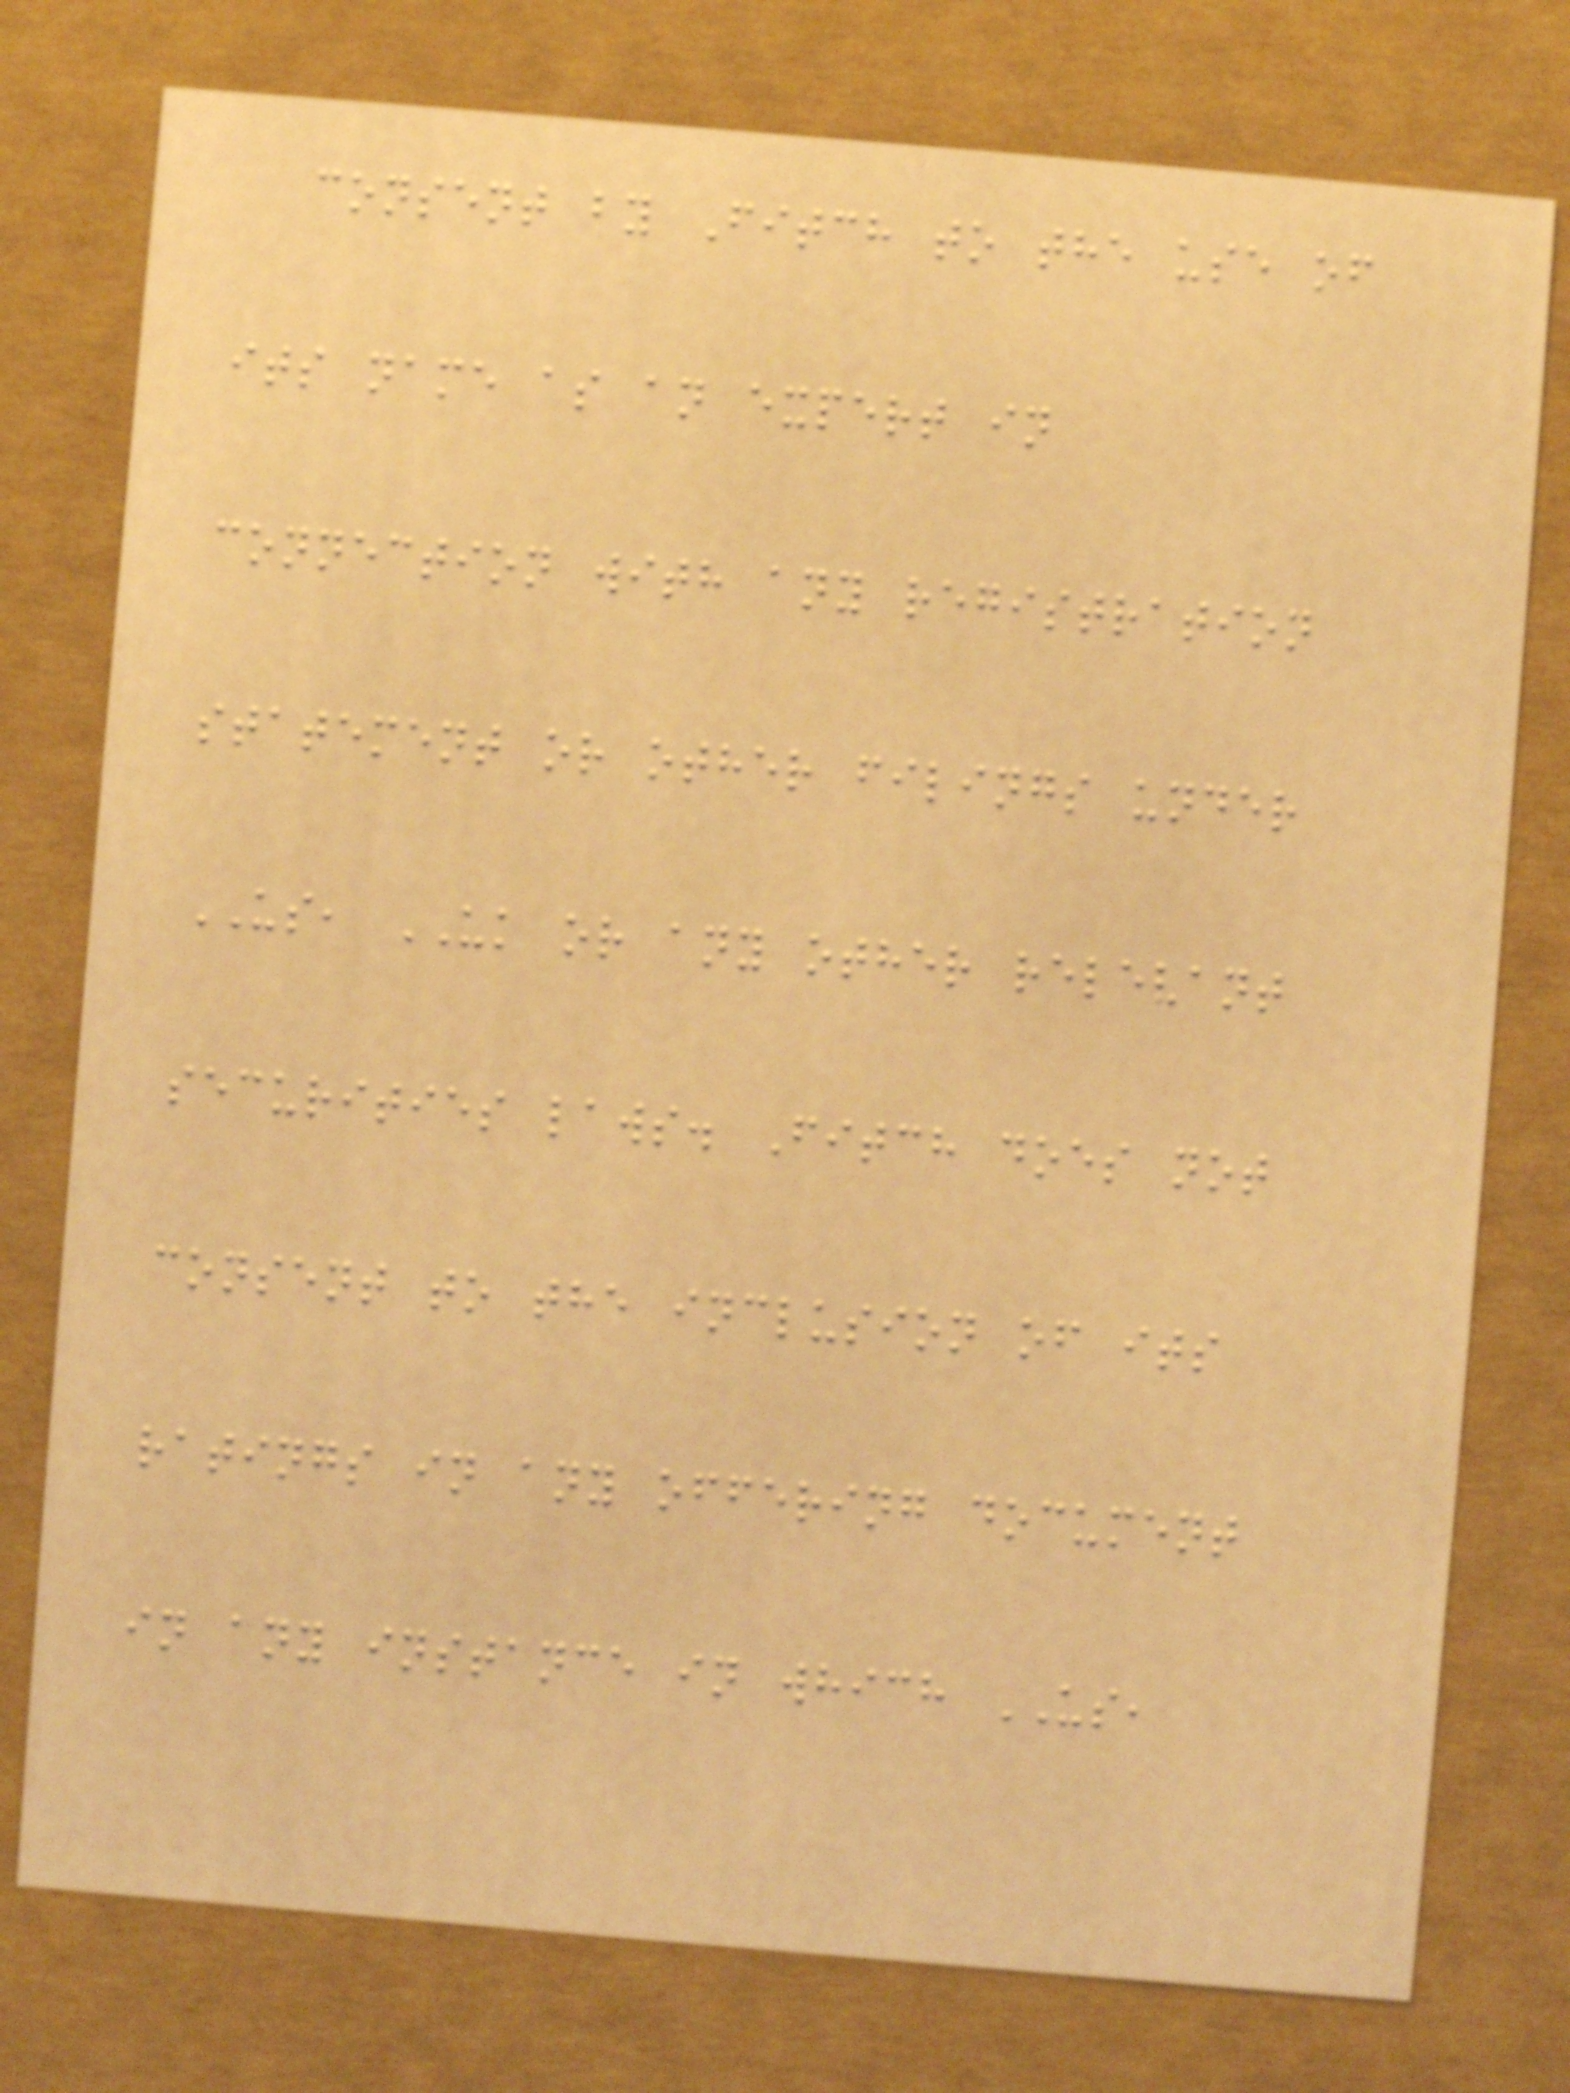consent by Fitch to the use of
its name as an expert in
connection with any registration
statement or other filings under
US, UK or any other relevant
securities laws. Fitch does not
consent to the inclusion of its
ratings in any offering document
in any instance in which US,
